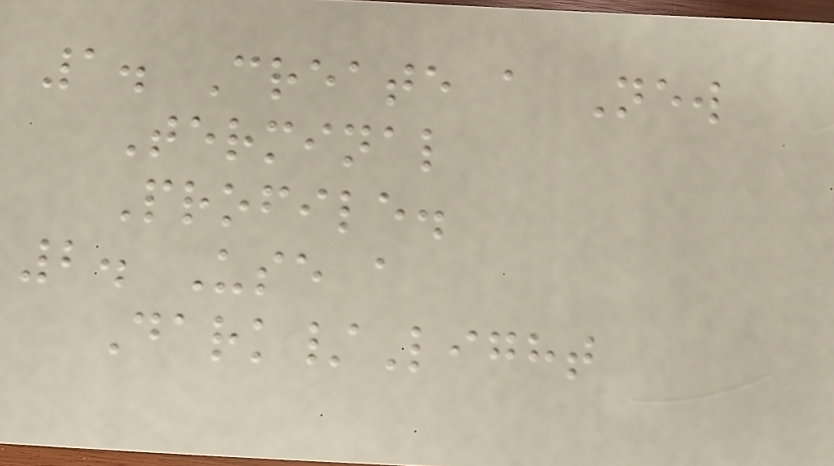1. Create a New
Terminal
Profile.
2. Use a
Dark/Light
